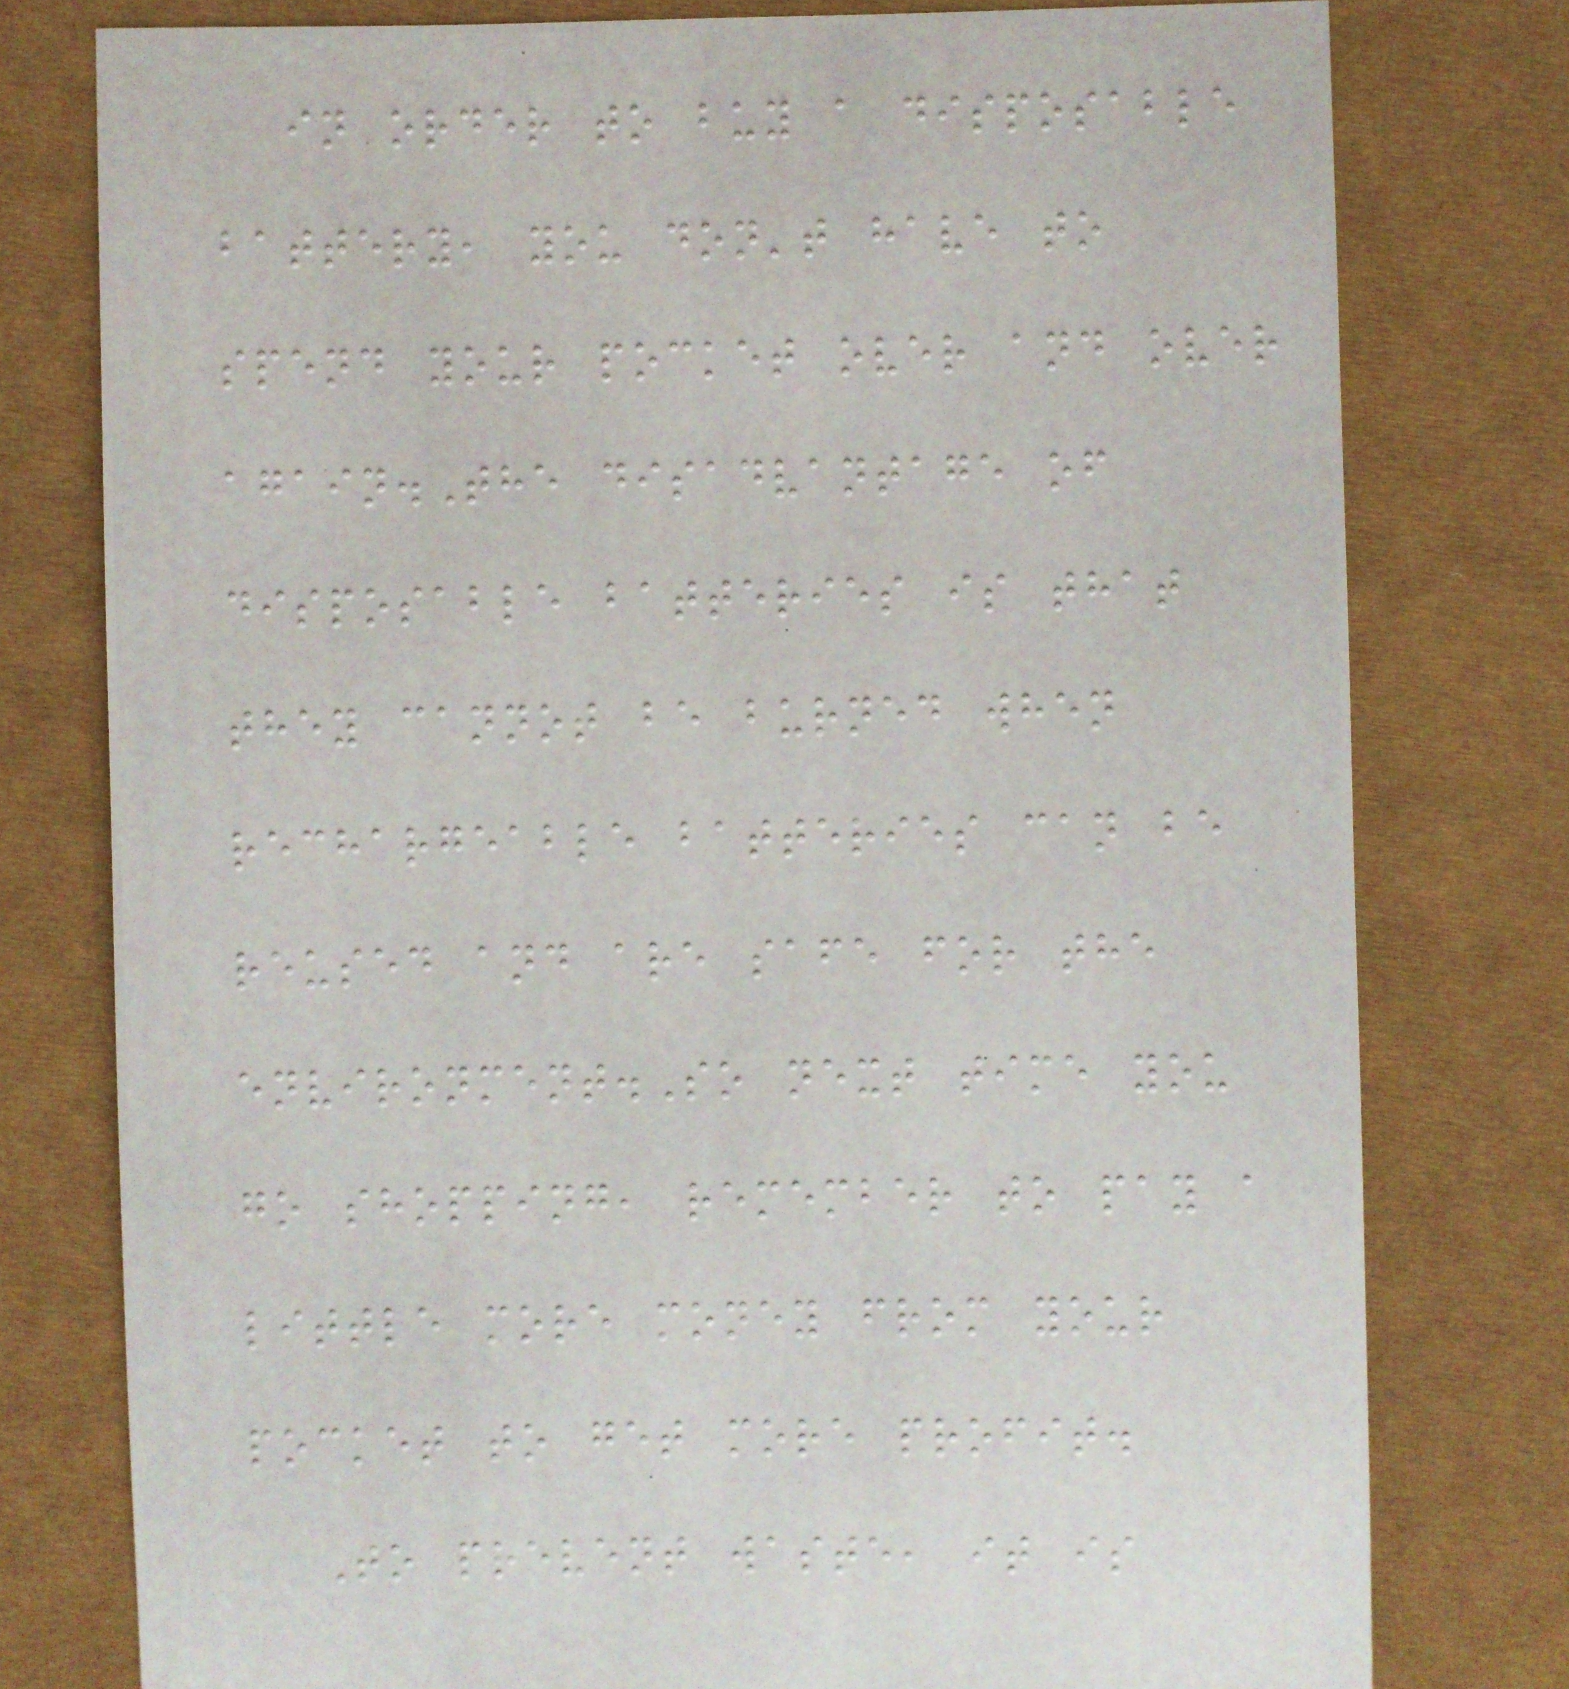in order to buy a disposable
battery, you don't have to
spend your pocket over and over
again.The disadvantage of
disposable batteries is that
they cannot be burned when
rechargeable batteries can be
reused and are safe for the
environment.So next time you
go shopping, remember to pay a
little more money from your
pocket to get more profit.
To prevent waste, it is
